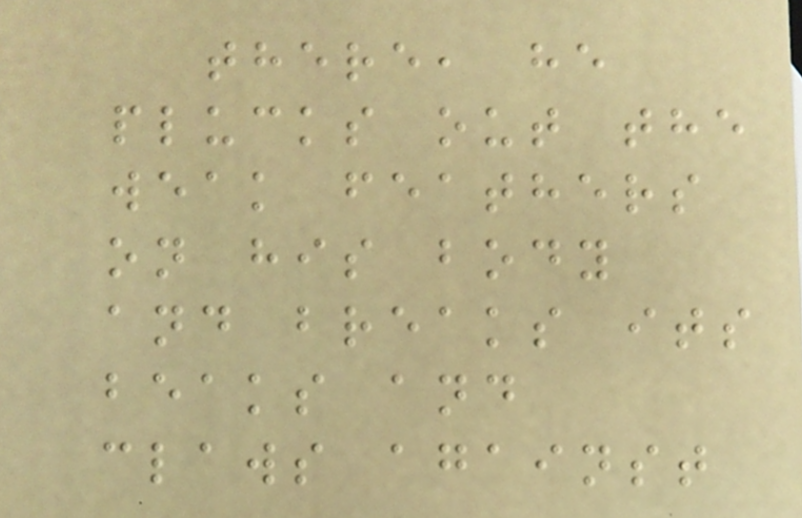there, he
plucks out the
weak feathers
on his body
and breaks its
beaks and
claws against
